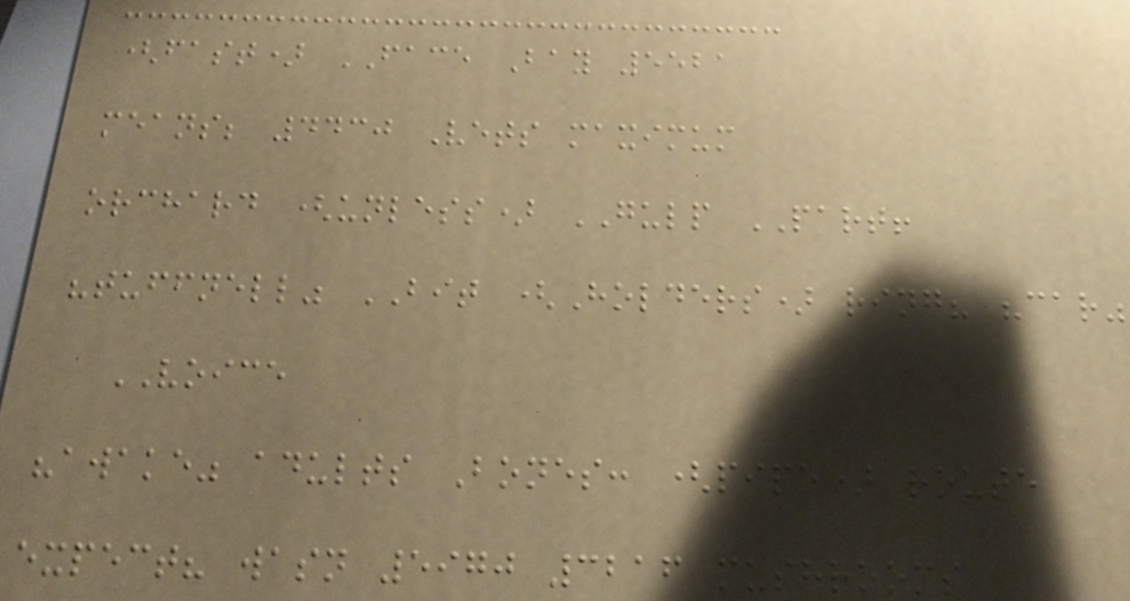(fast) FACE Bay 5521
means; 4430 Vets maximum
orchard (unless) GULP PART!
"tuffnell" BIT (Holders) ring? "car"
VOICE
"awake" adults Bones: (pipe) route
expect? wasn 5970 3216 mushrooms
